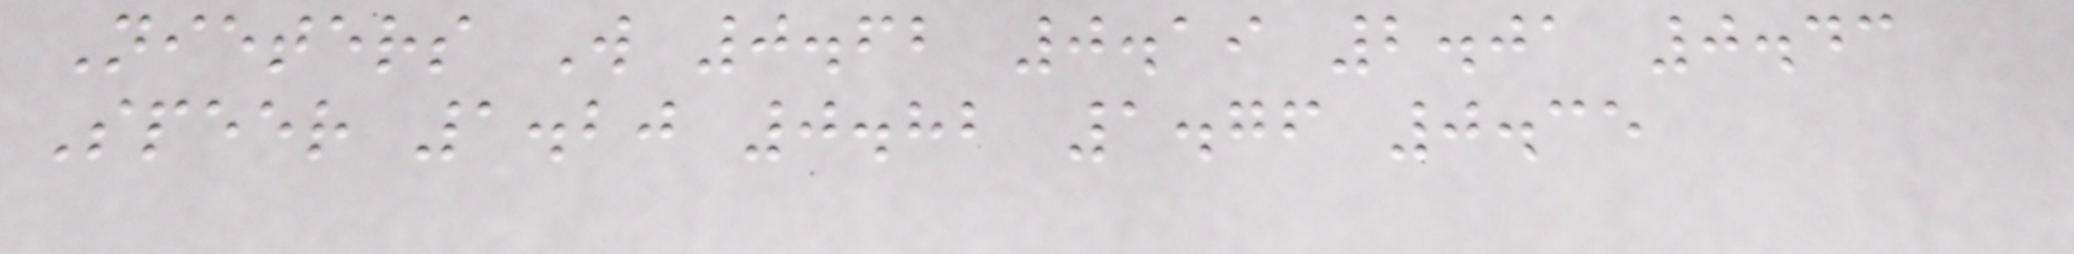Nieters W 0.62 0.19 2.01 0.43
Speer 1.20 0.82 1.76 0.35
